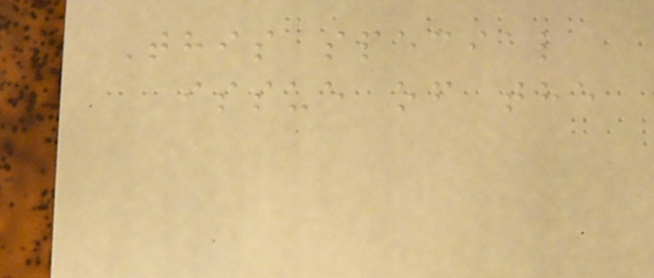This special
issue of the
